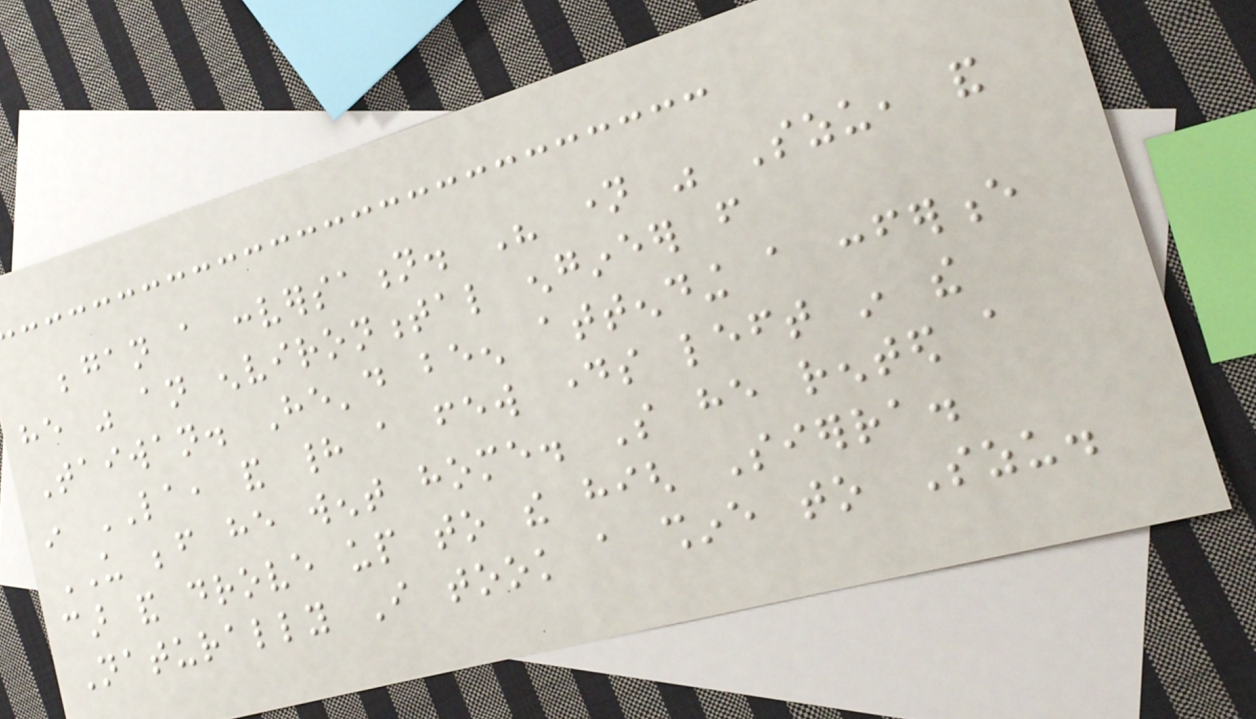began a conversation. His name was Szu, and
he was an environmental engineer from
Taiwan. He'd been attending a conference
in LA, and had a few days left in the
US before he went home. So he rented a
car and drove up to the high Sierra.
Naturally I took a shine to Szu.
